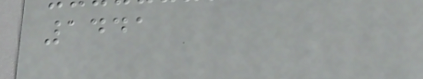1441
